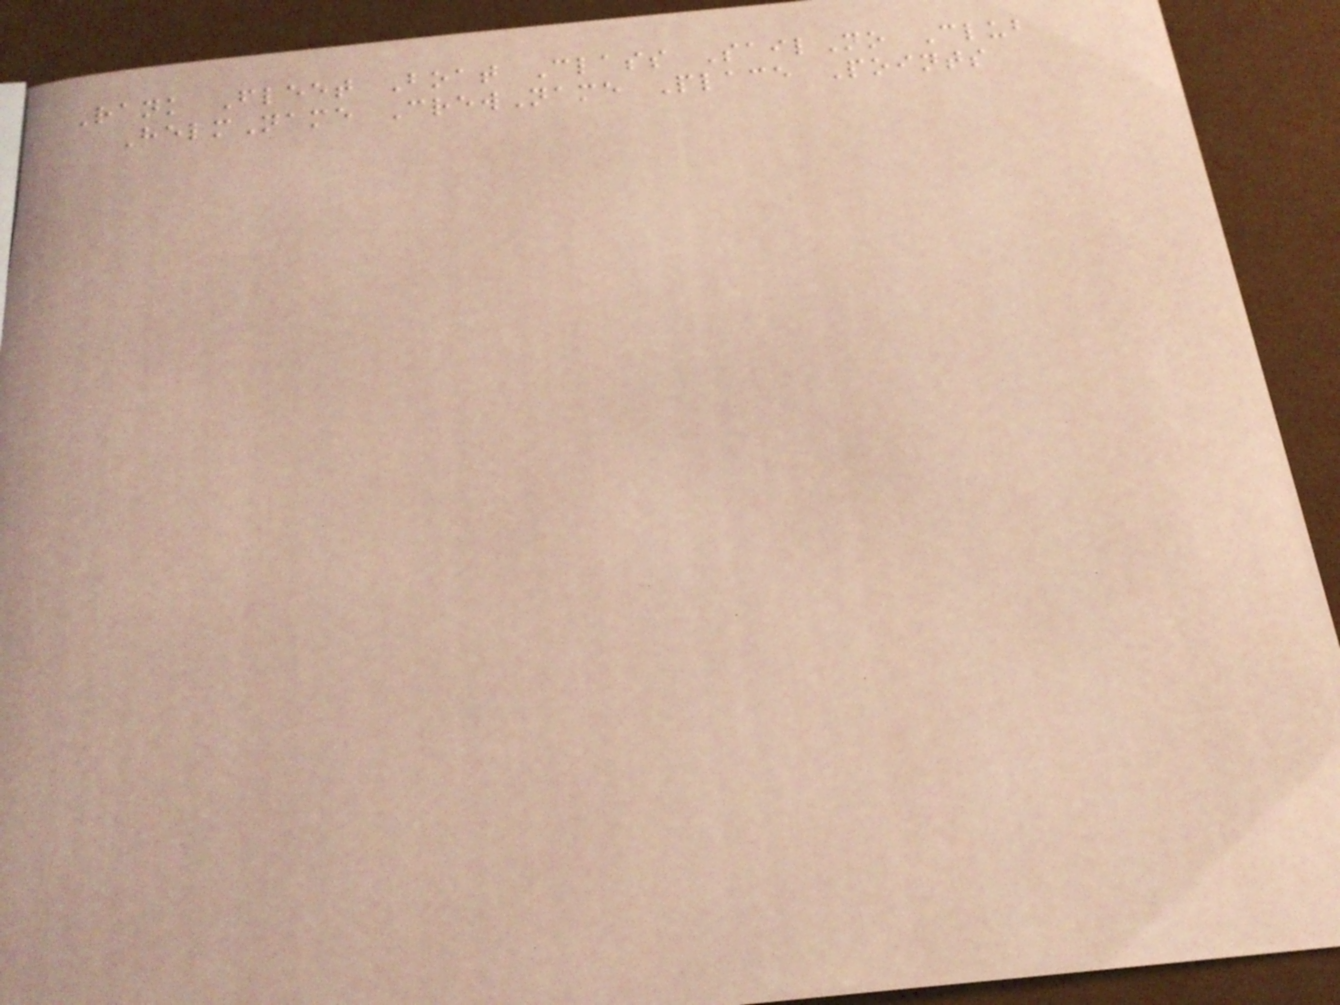Rank Fleet Boat Class SailNo Club
HelmName CrewName Place Points
